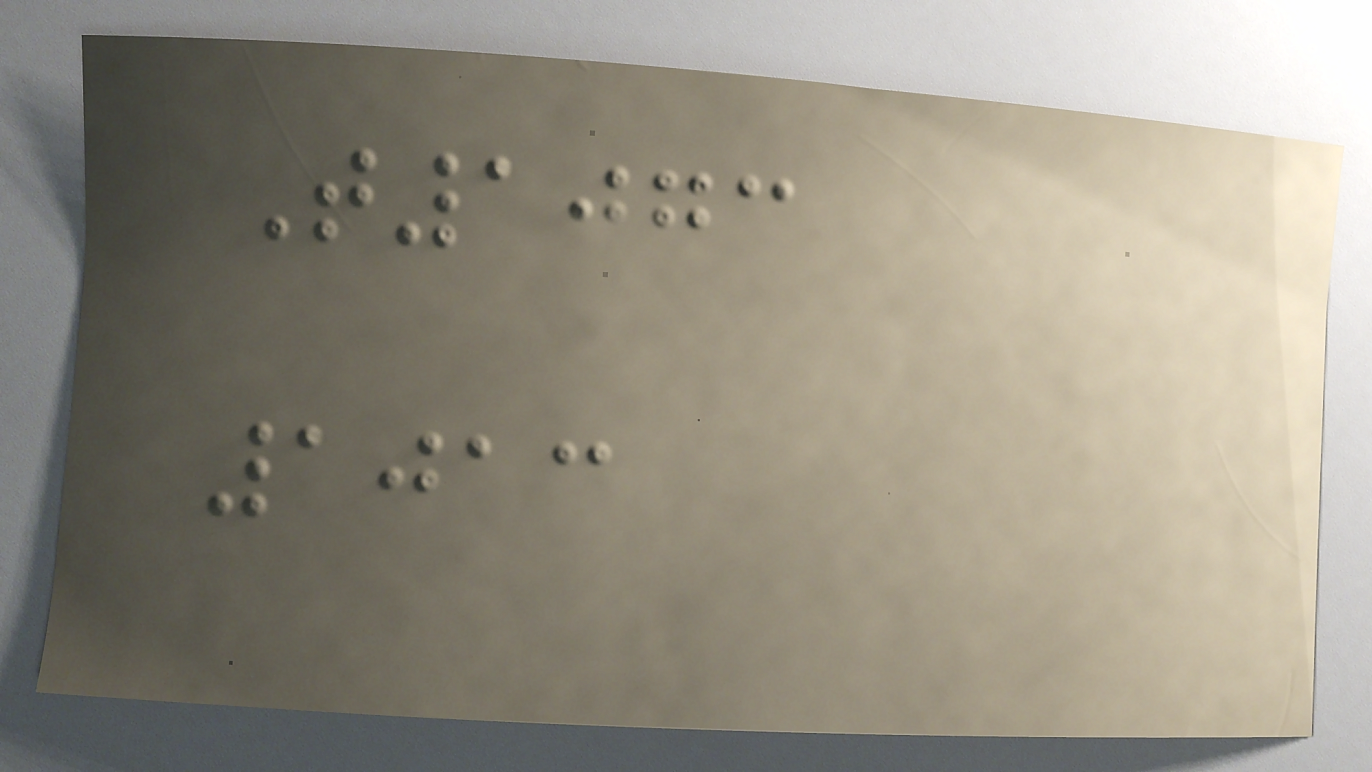T1073
1013
